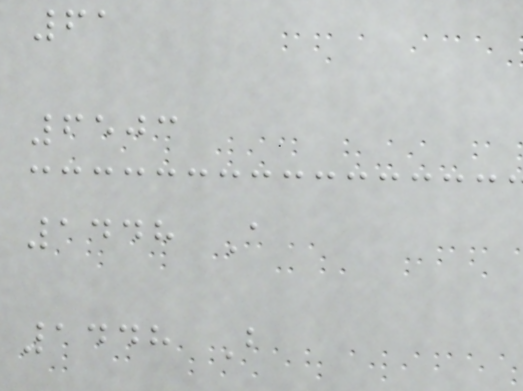61
6503
1448 A
1448 B
